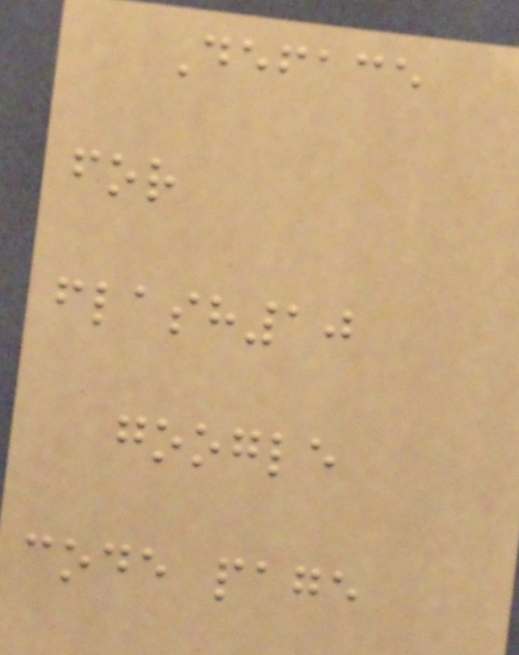Deface
for
flash10
google
code page
